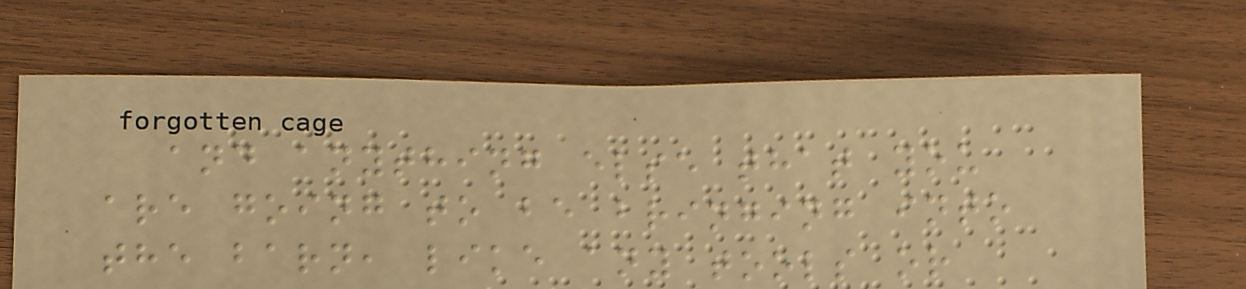and anything else that you
are going to be bringing into
the barn, like any tools or
